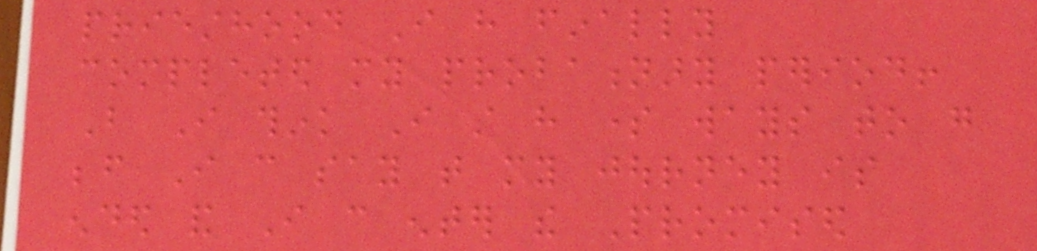priesthood I have finally
completed my probationary period!
But I think I still have some ways to go
before I can say that my journey is
ended and I can enter the Promised
